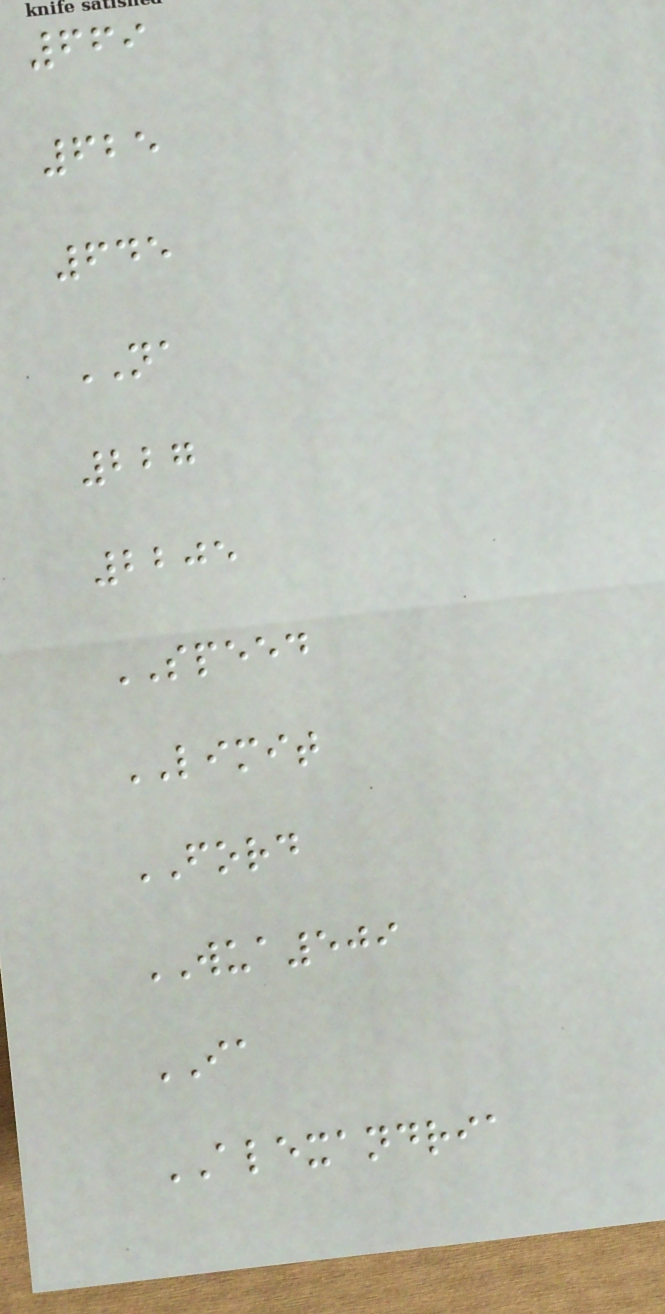669
625
645
NA
227
2205
SPEED
LIMIT
FORD
WUA509
IA
ALEXANDRIA
